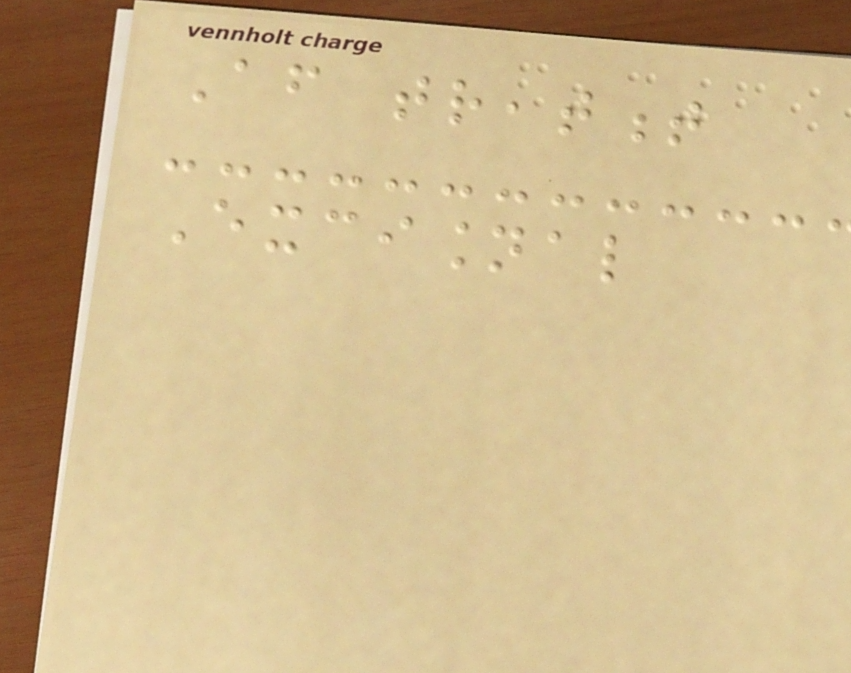After treatment
Excisional
